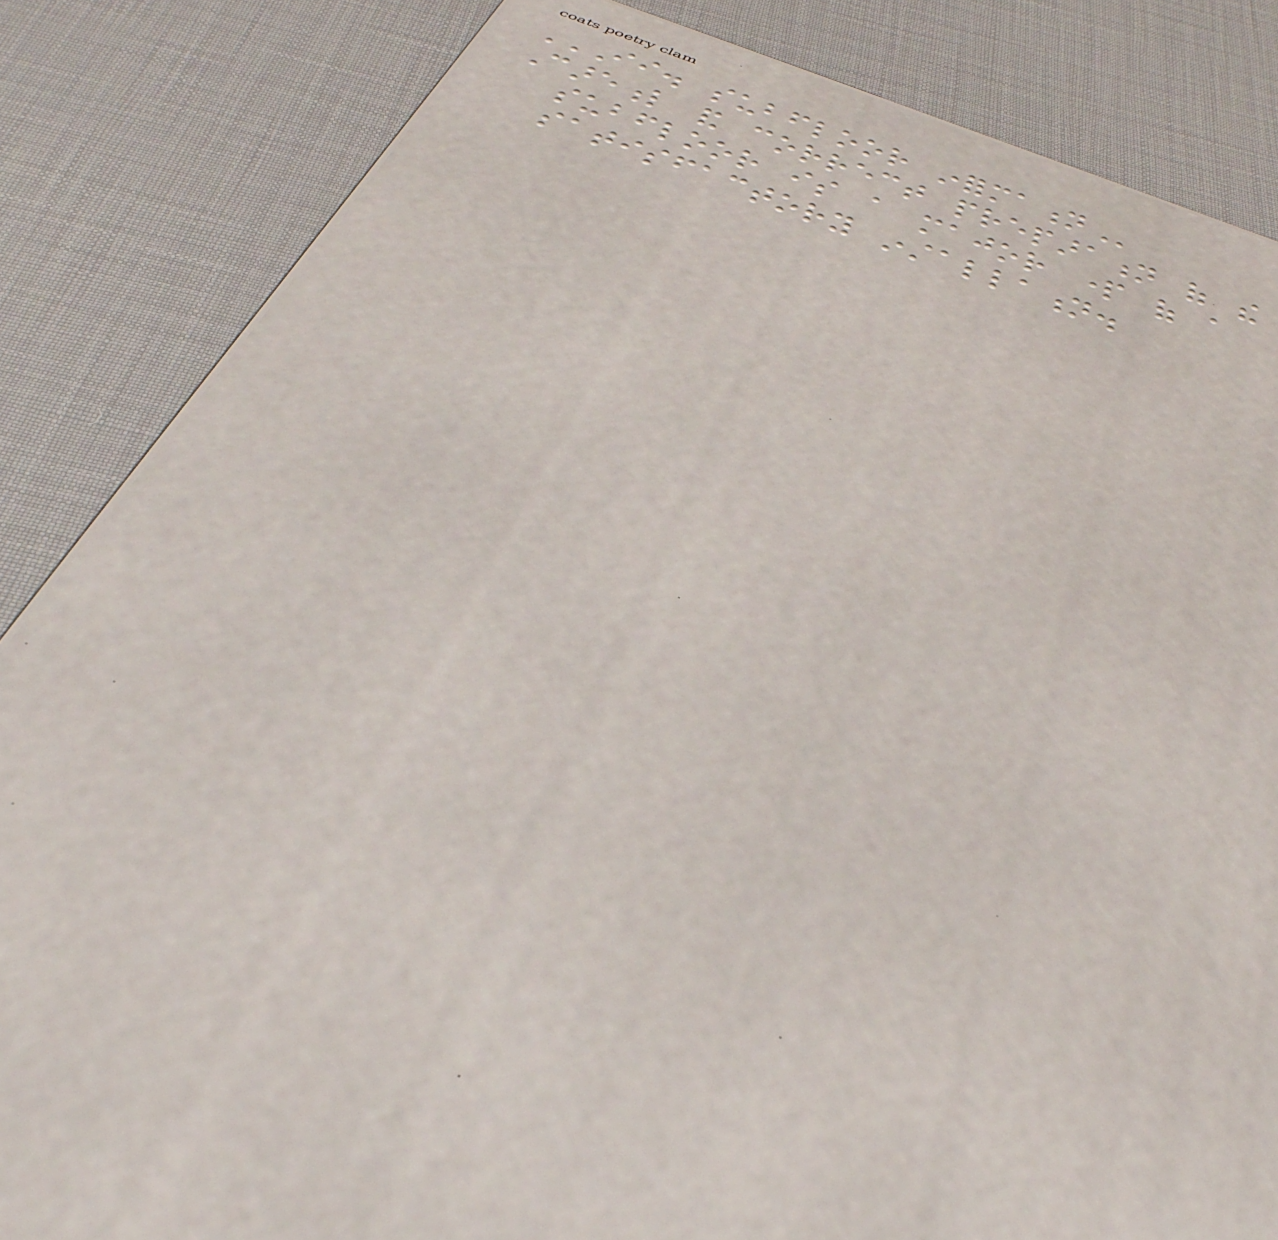II. SUBFLOOR INFORMATION
Careful and correct preparation of the
subfloor is a major part of a
satisfactory installation.
